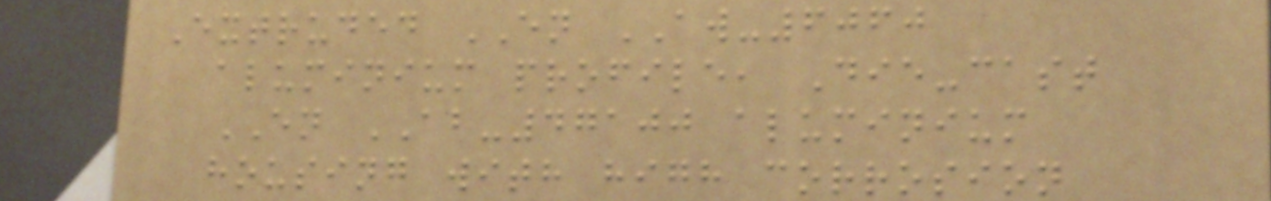Extruded EN AW-6060
aluminium profile, Die-cast
EN AB-47100 aluminium
housing with high corrosion
